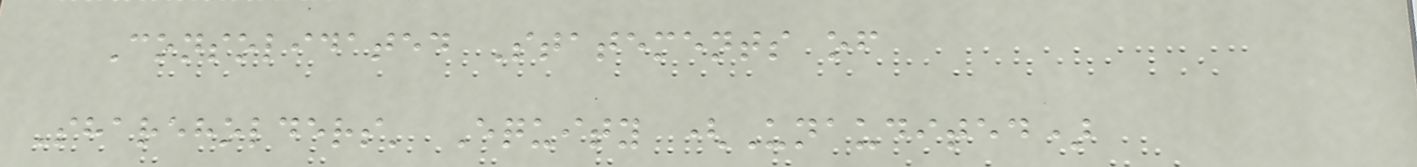Consolidated Statements of
Shareholders' Equity (Unaudited)
